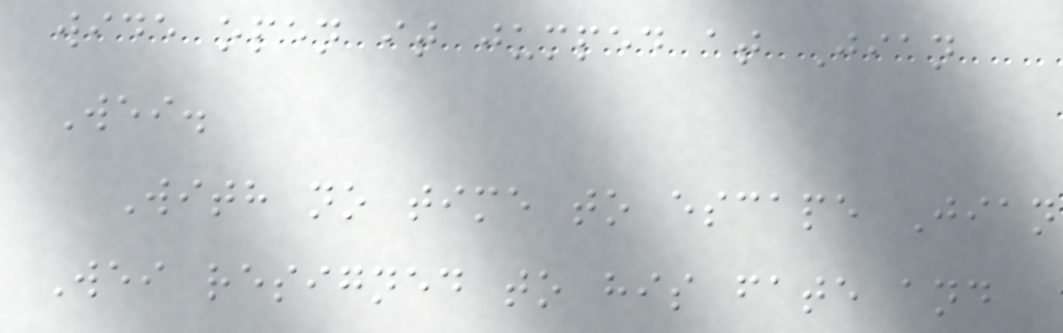wide open it jumped at Jian
Wei.
With no time to escape Jian
Wei resigned to his fate and
